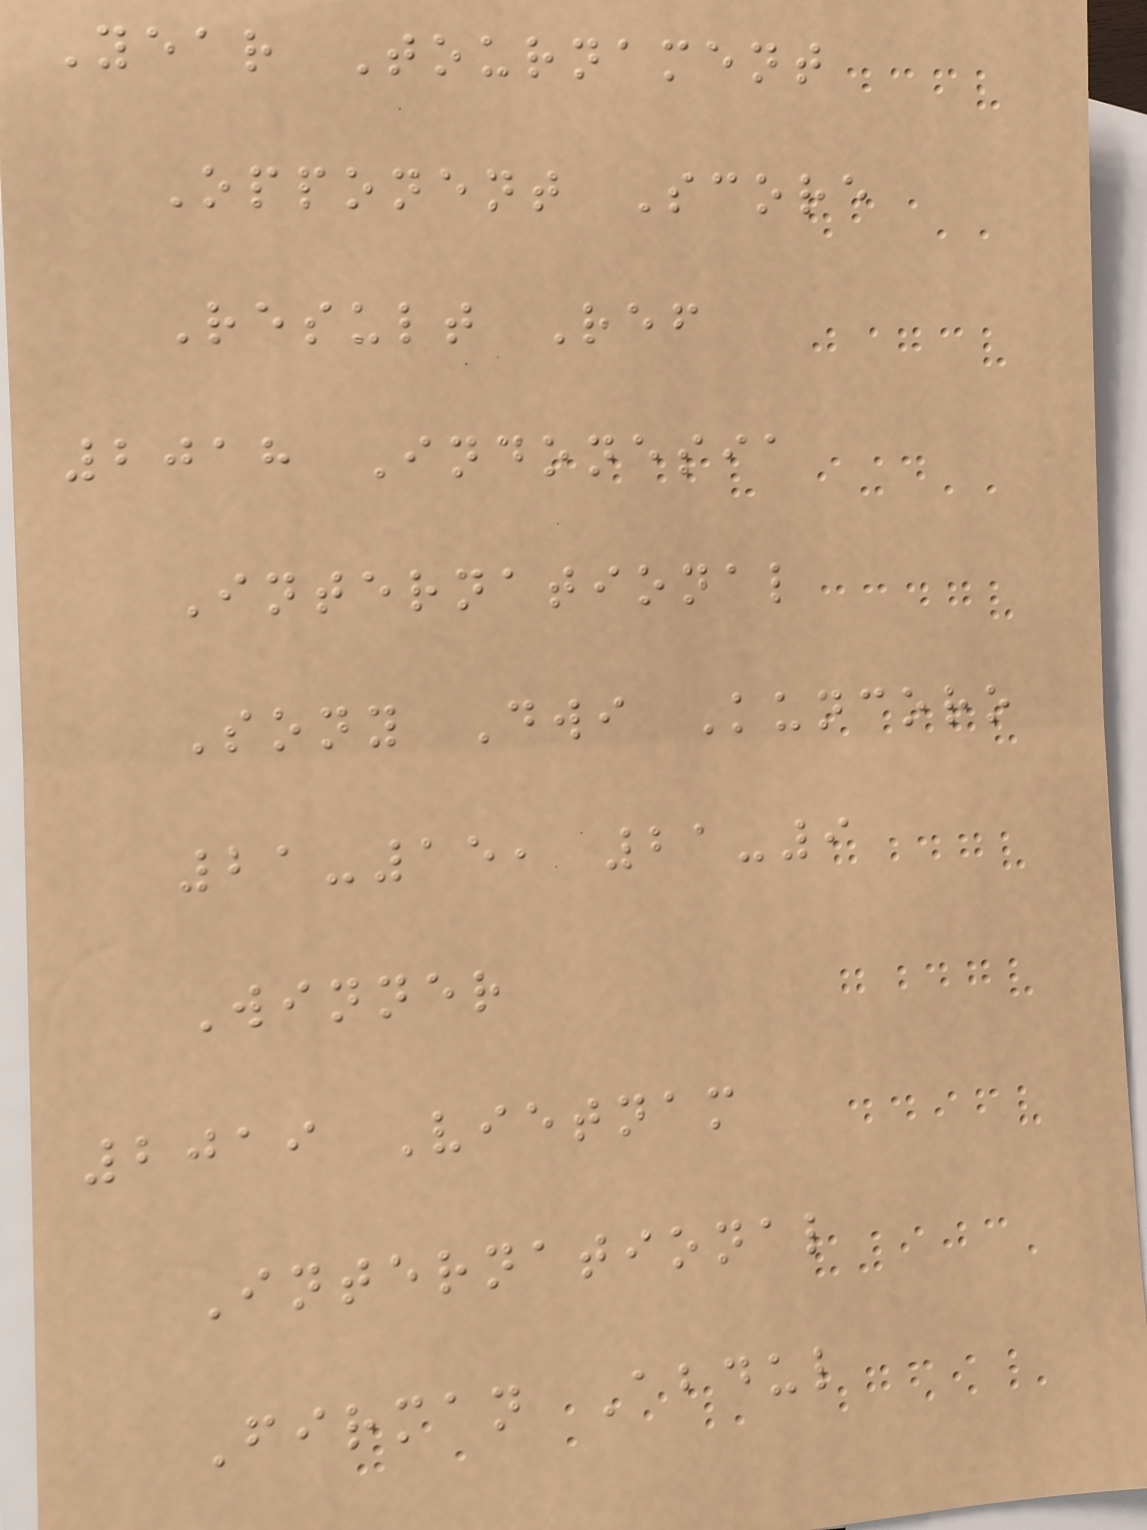Year Tournament
Opponent Score
Result Ref
2018 Indonesia
International
Sony Dwi Kuncoro
21-15, 21-9
Winner
2019 Vietnam
International
Firman Abdul
